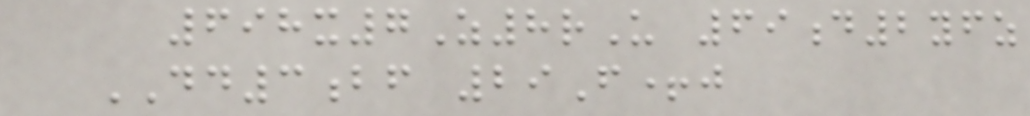698x7Z8rU 69d2yfz
DD3bf 29F+j
